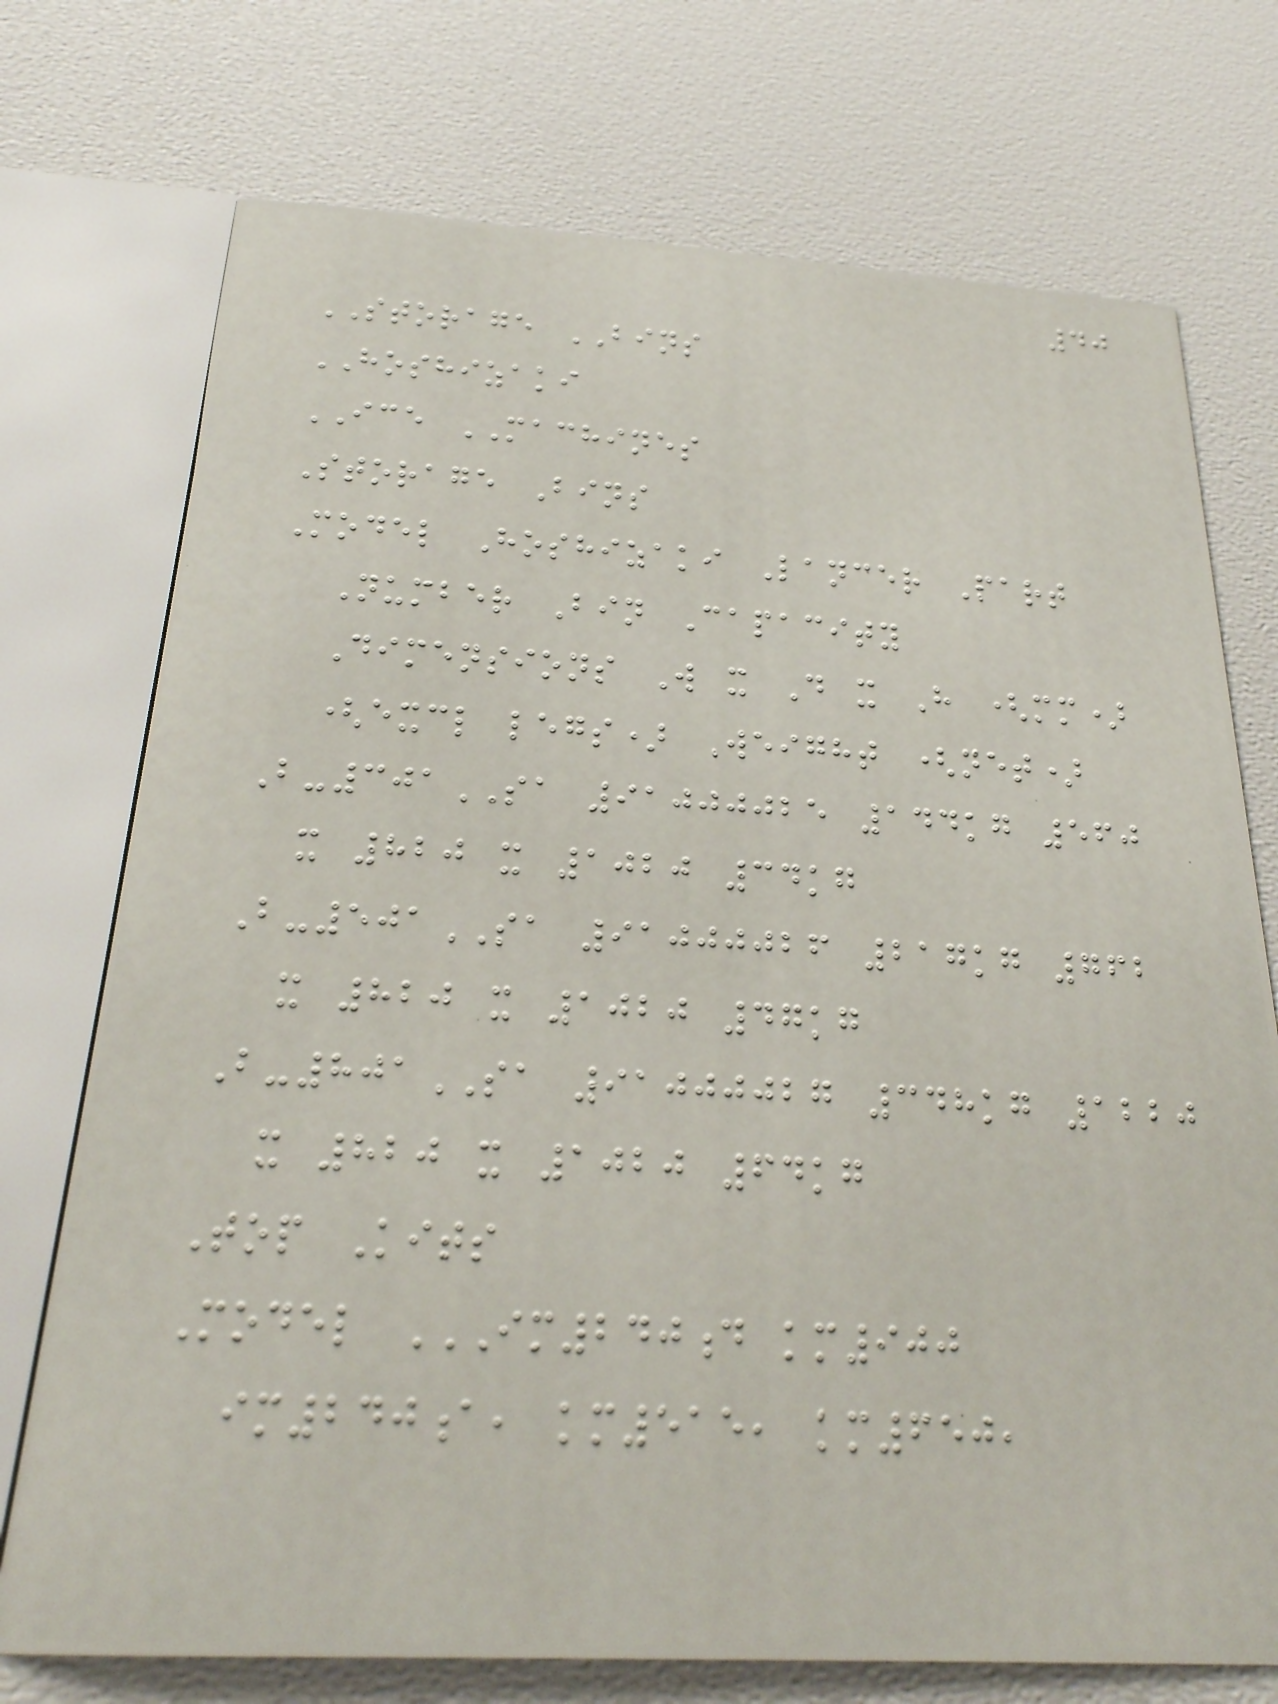40
STORAGE BINS
HOSHIZAKI
ICE MACHINES
Storage Bins
Model Hoshizaki Lancer Part
Number Bin Capacity
Dimensions W x D x H (mm)
(excl legs) Weight (net)
B-301SA 91000025 144kg 560
x 820 x 1020 34kg
B-501SA 91000026 217kg 762
x 820 x 1020 47kg
B-801SA 91000027 348kg 1220
x 820 x 1020 64kg
Top Kits
Model IM240D KM900
IM240A, KM515, KM650,
